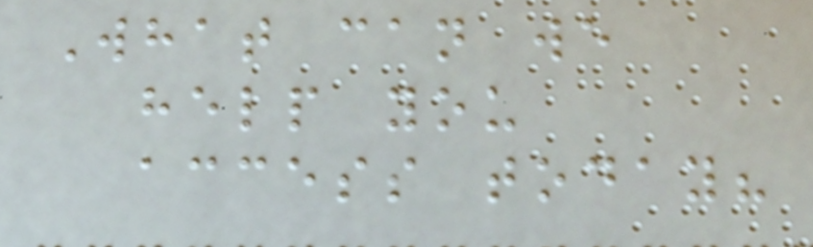What can we
help you
access today?
